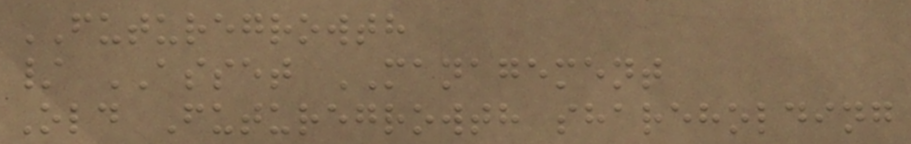FUTUREGROWTH
/ ASSET MANAGEMENT
Old Futuregrowth shareholding
